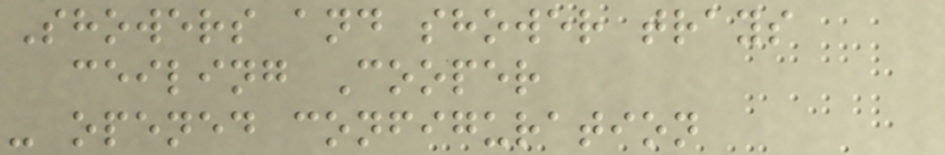Showers and shower trays
ceiling Cooper
- opened configuration
